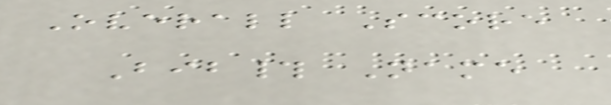Overall Score
Bib# Name
